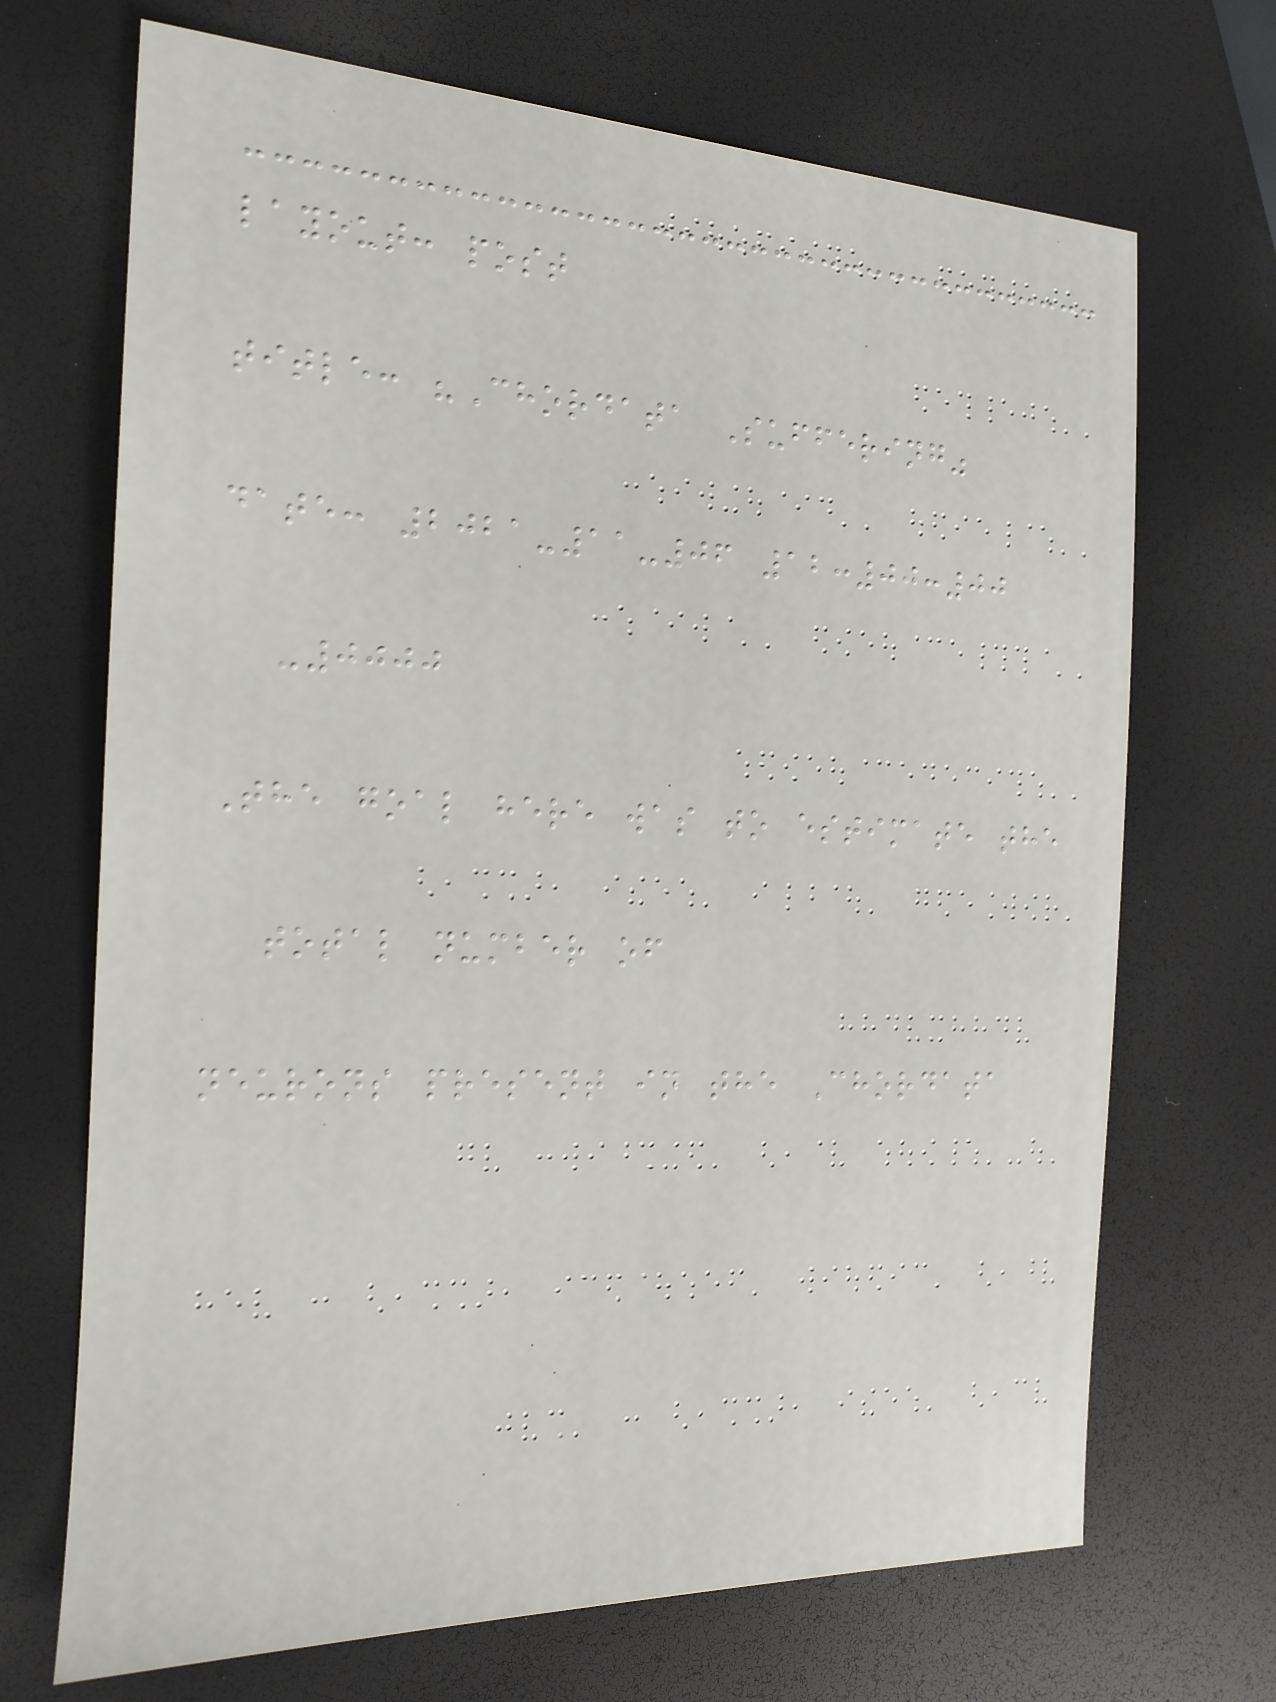layout: post
title: "Chordata Suffering"
date: 2021-11-06 12:00:00
-0000
The goal here was to estimate the
total number of
neurons present in the Chordata
